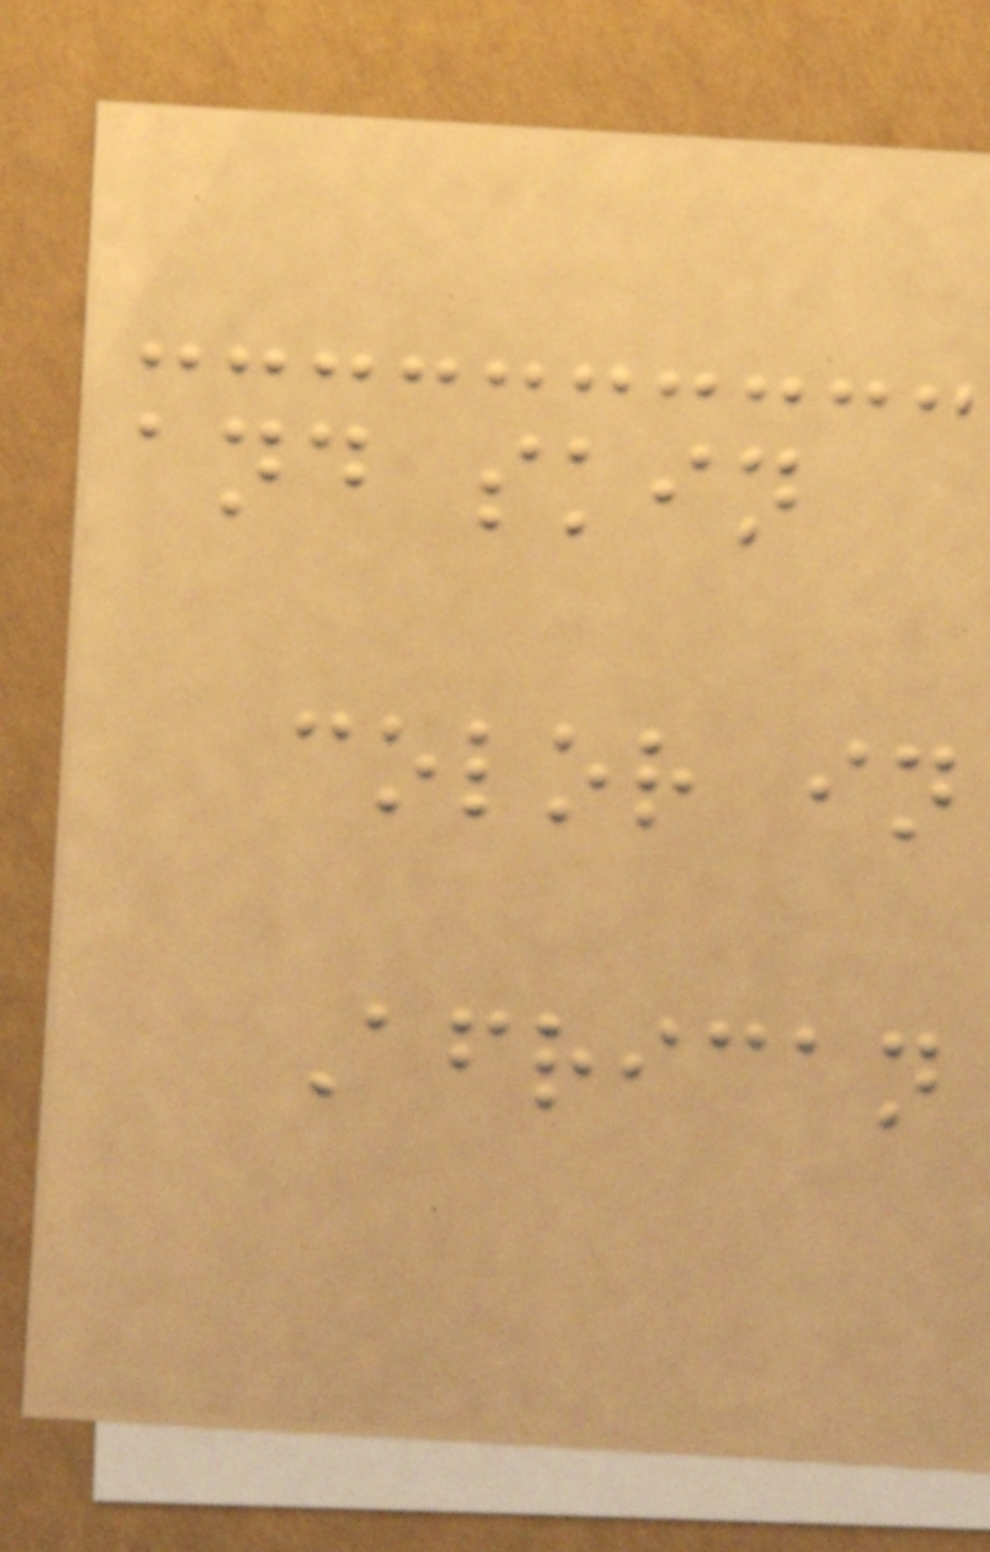and skin
color in
African
